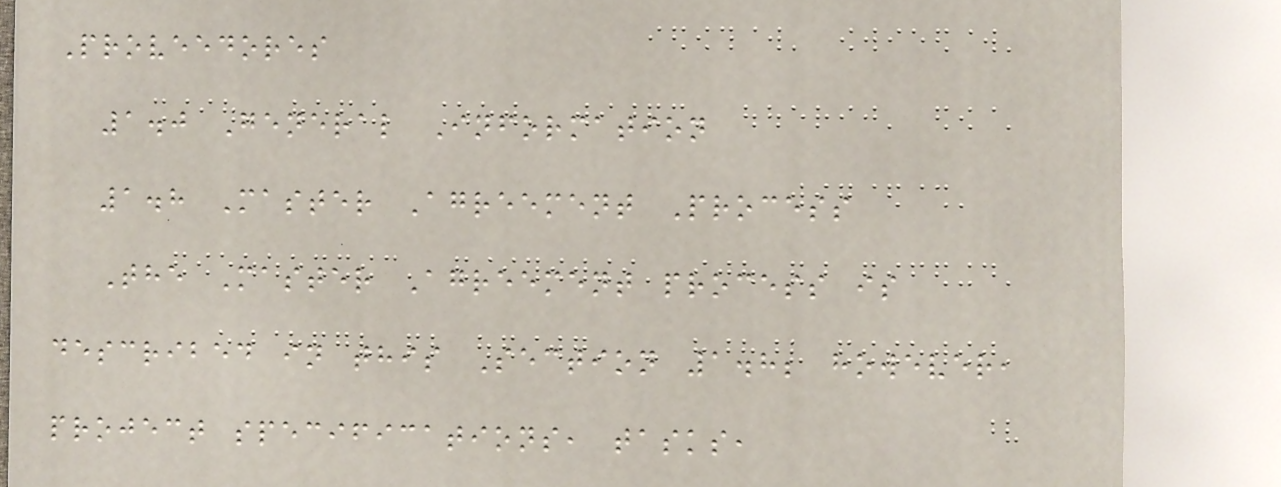Proveedores
1.0 General Information
1.8 Master Agreement Process
The Master Agreement process is
described in this Section 1.8; however,
project specifications, tasks,
